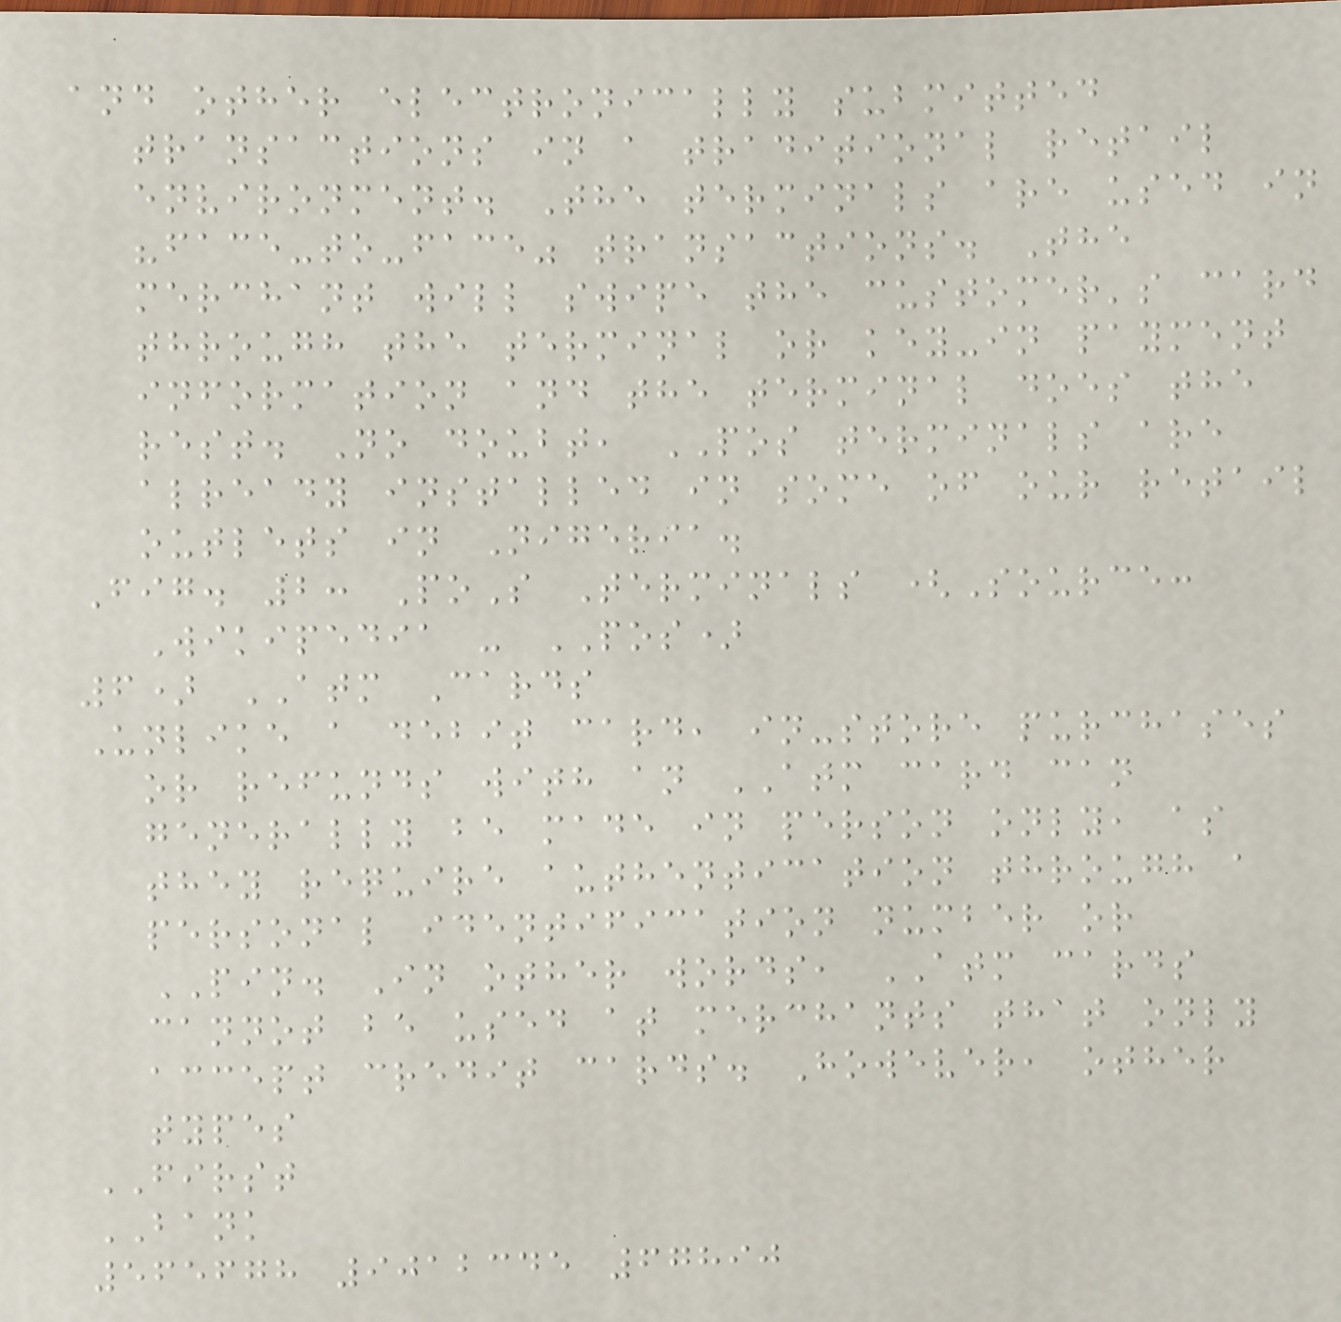and other electronically submitted
transactions in a traditional retail
environment. The terminals are used in
"face-to-face" transactions. The
merchant will swipe the customer's card
through the terminal or key-in payment
information and the terminal does the
rest. No doubt, POS terminals are
already installed in some of our retail
outlets in Nigeria.
Fig. 2: PoS Terminals (Source:
Wikipedia - POS)
6) ATM Cards
Unlike a debit card, in-store purchases
or refunds with an ATM card can
generally be made in person only, as
they require authentication through a
personal identification number or
PIN. In other words, ATM cards
cannot be used at merchants that only
accept credit cards. However, other
types
FIRST
BANK
565678 9012345 67890
